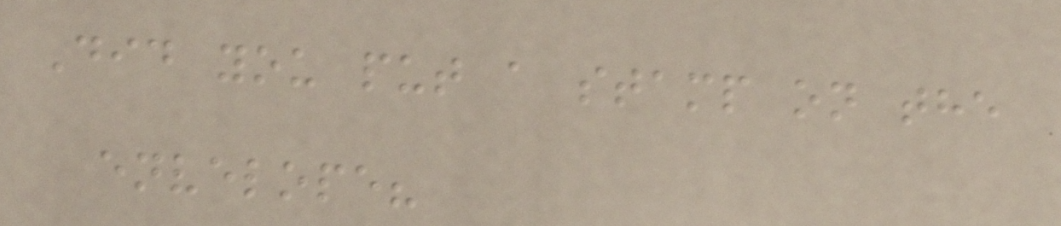Did you put a stamp on the
envelope?
